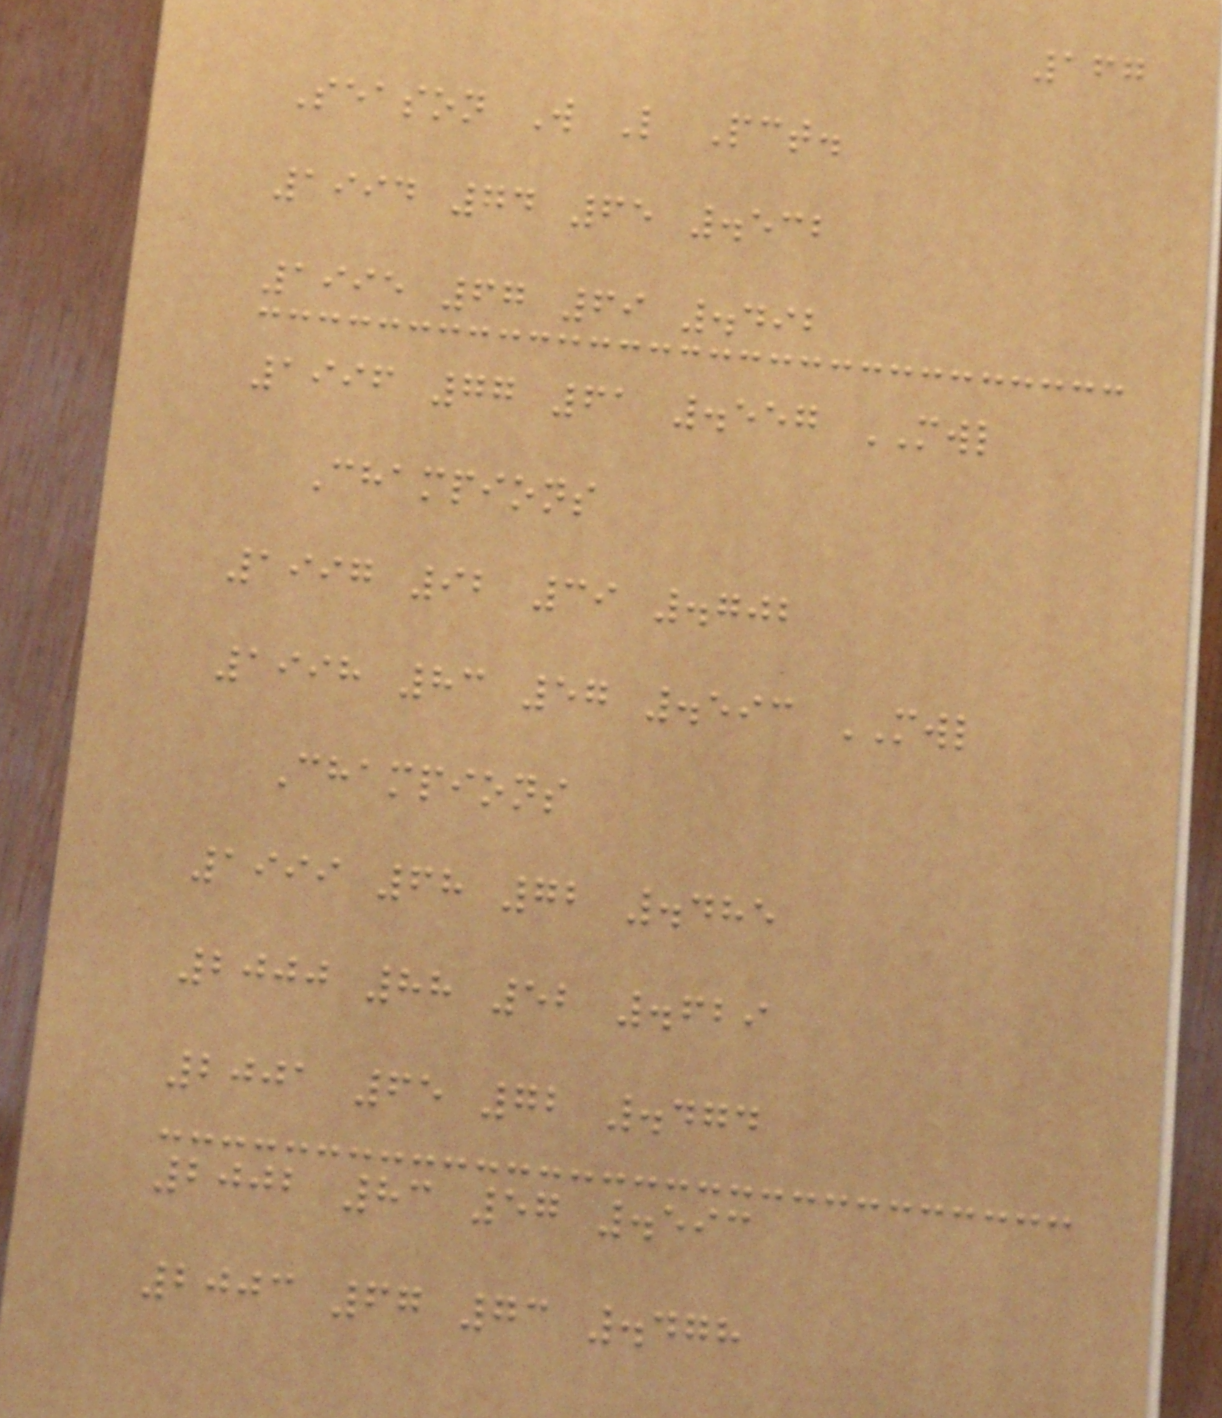167
Season W L Pct.
1994 74 65 .532
1995 67 69 .492
1996 77 61 .557 MWL
Champions
1997 92 39 .702
1998 83 57 .593 MWL
Champions
1999 68 72 .485
2000 88 52 .629
2001 65 72 .474
2002 83 57 .593
2003 67 73 .478
